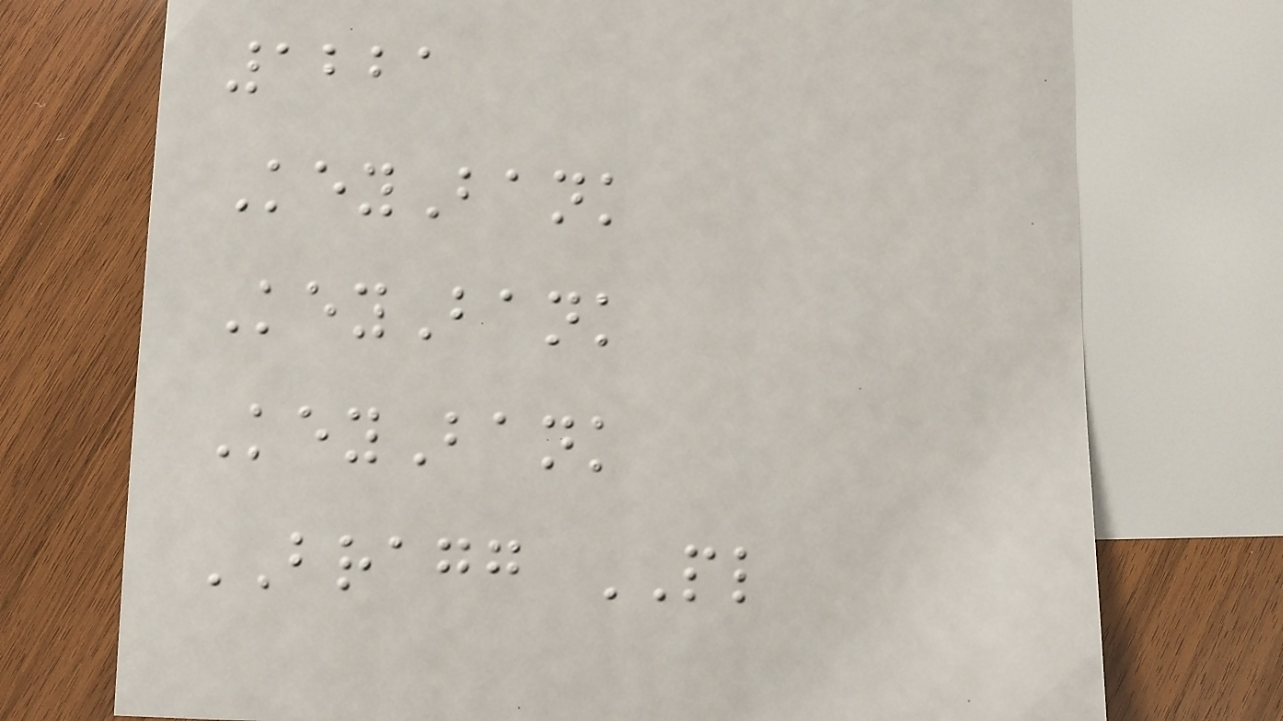1221
KeyBank
KeyBank
KeyBank
BRAGG PL
